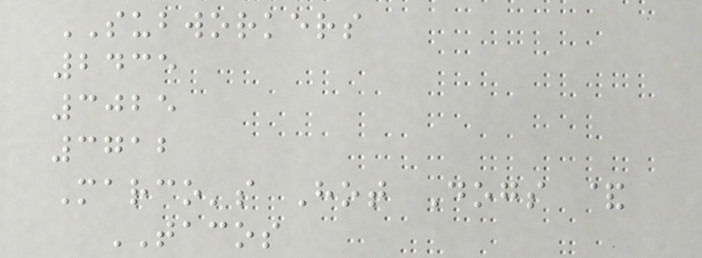SUBWORKERS
2435
3025
3712
Marco's Hot Dogs &
TACOS
